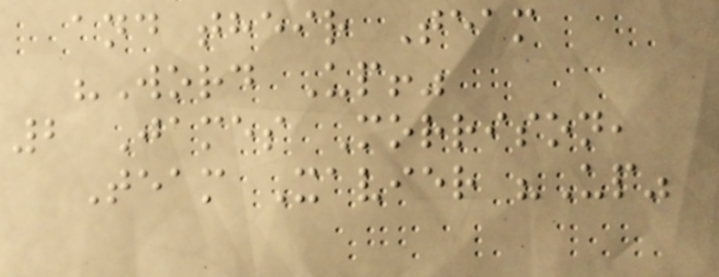and their Team
"Word Up!"
2 James Morrison,
Team Xavier "Up"
